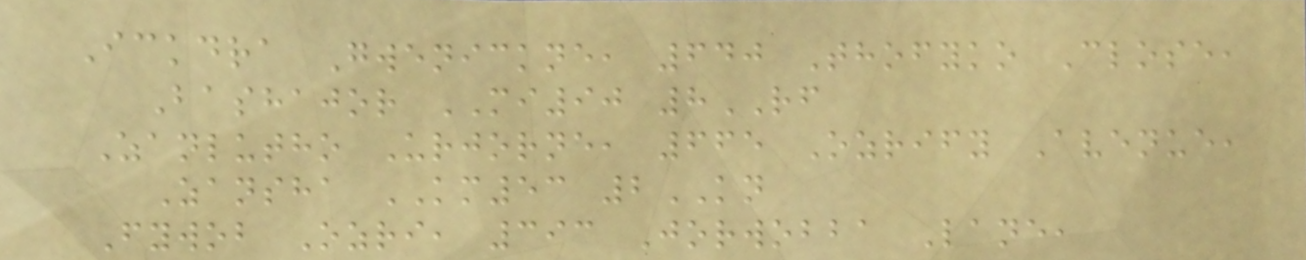Ickdra Gwenickne, 640 Thofyko Close,
Bashajor MI90 8RF
Zanlutho Urjorne, 665 Ozrify Avenue,
Zansha KM53 2KN
Fywob Ozri, 393 Jorwobba Lane,
